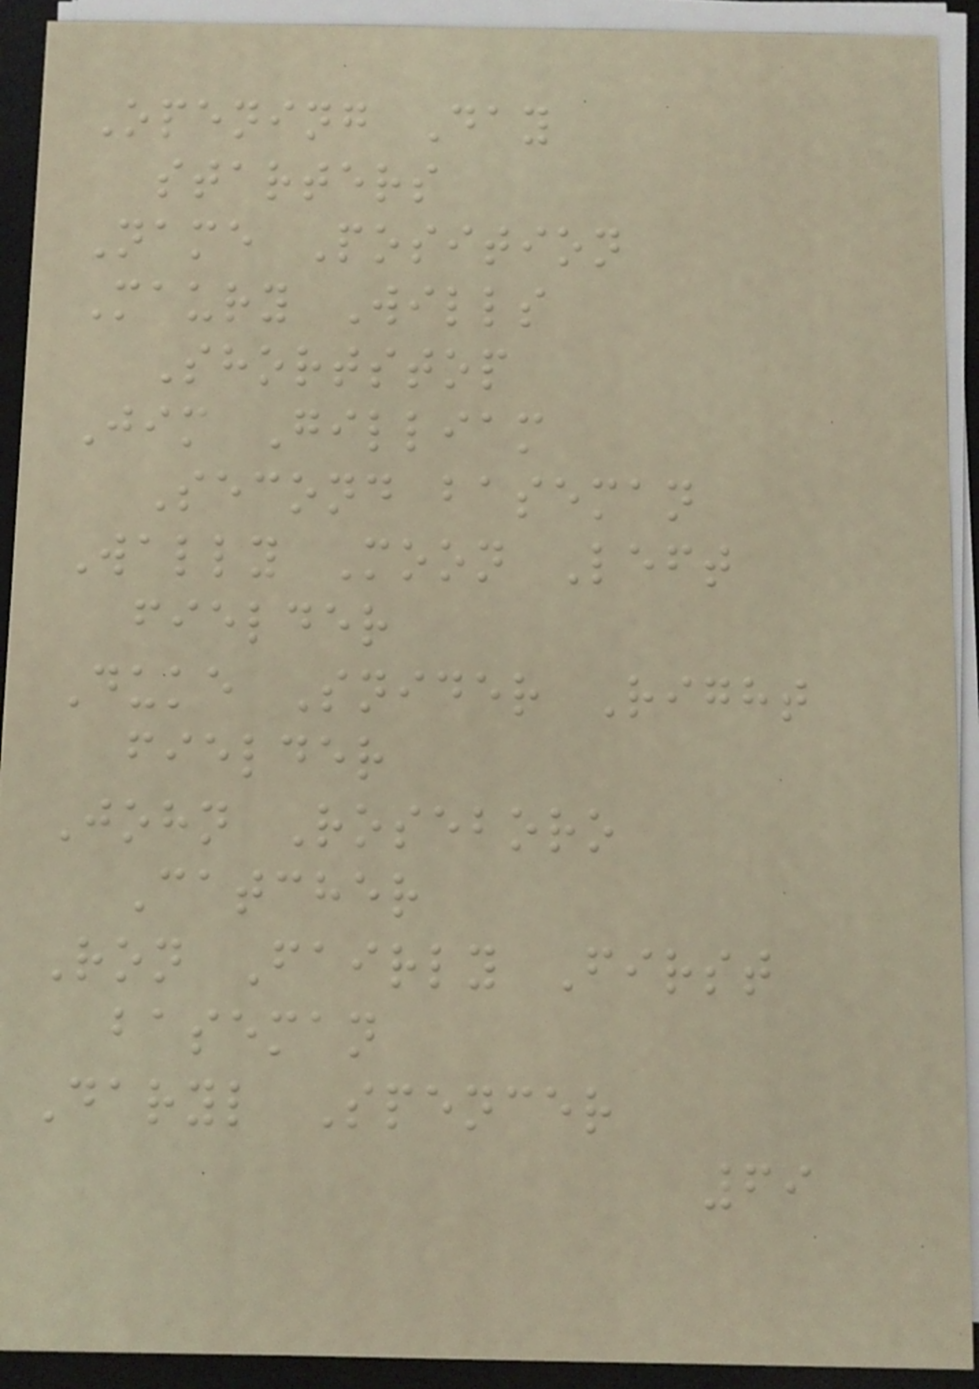Opening Day
starters
Name Position
Maury Wills
Shortstop
Jim Gilliam
Second baseman
Wally Moon Left
fielder
Duke Snider Right
fielder
John Roseboro
Catcher
Ron Fairly First
baseman
Daryl Spencer
69
